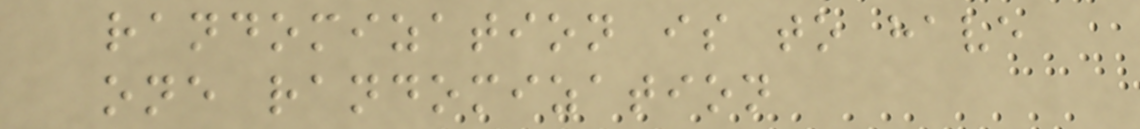randomization is to have
one randomization
